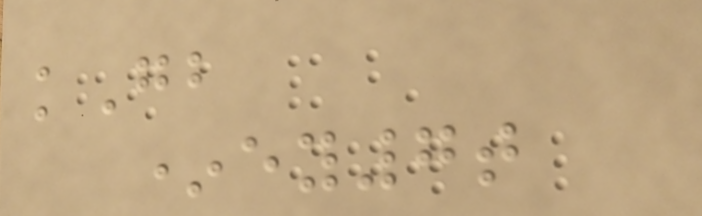kGb
*ey7t
